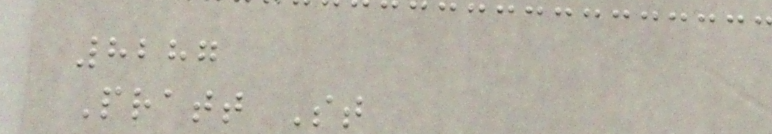8287
Pratt St
